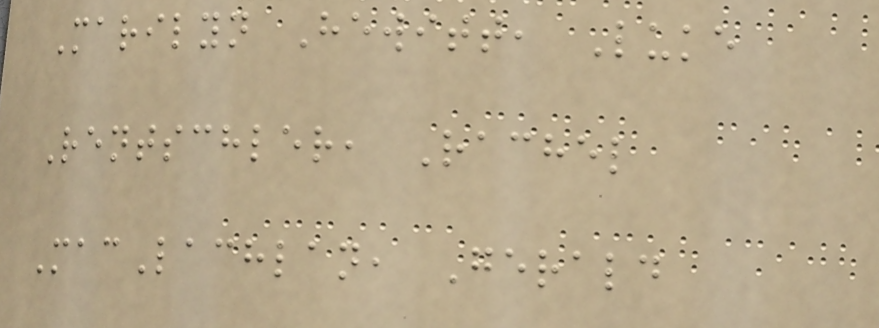Marilyn Hewitt, Luke
Rentschler, Rachel
MacLachlan, Gerald
